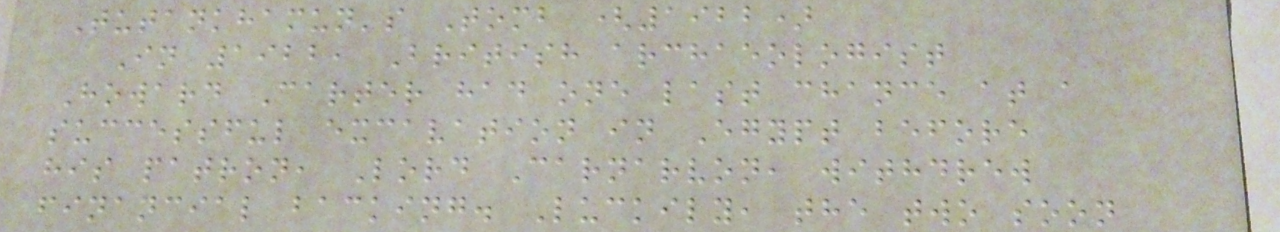Tutankhamun's Tomb (1922)
In 1922, British archaeologist
Howard Carter had one last chance at a
successful excavation in Egypt before
his patron, Lord Carnarvon, withdrew
financial backing. Luckily, the two soon
